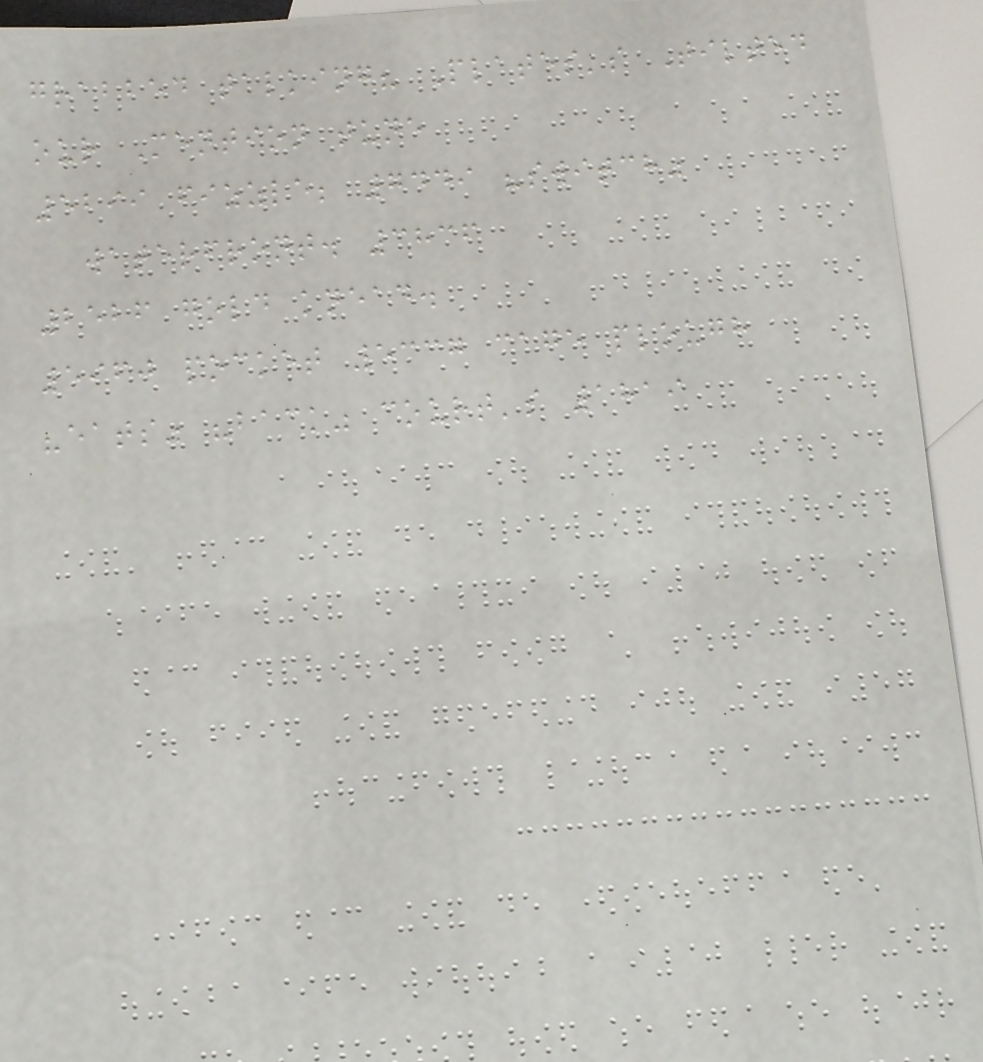grabbed talking? Plates's Tilted
our Mention tune
5299 fizzle; 7449 "switch"
waterfront. 3836
2526 gold knead.
5960 pocket 5337 cage plough
"eats" "back" court's 1819
